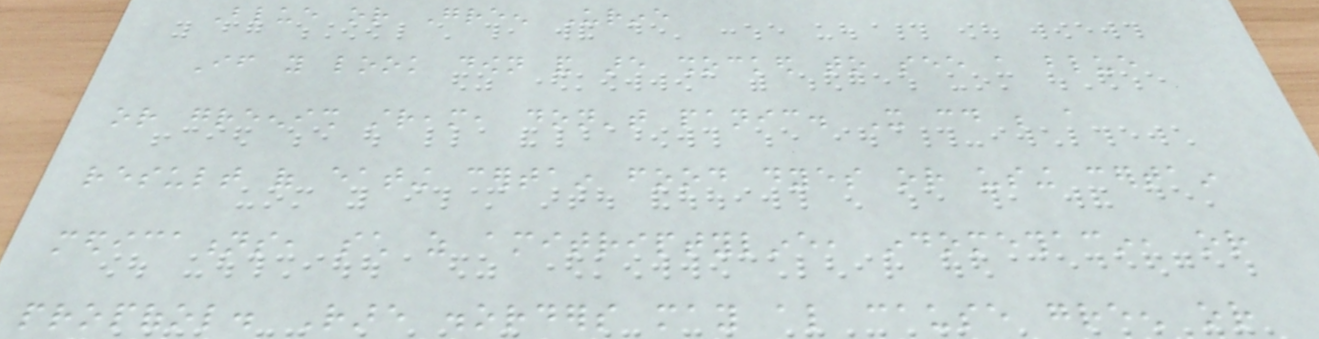Blue or Green Urine
If you look down and are shocked to see a blue
or greenish stream, don't panic. It could be a
result of eating certain food dyes or using certain
medications, such as amitriptyline, indomethacin, or
propofol. Rare disorders may also cause green or
